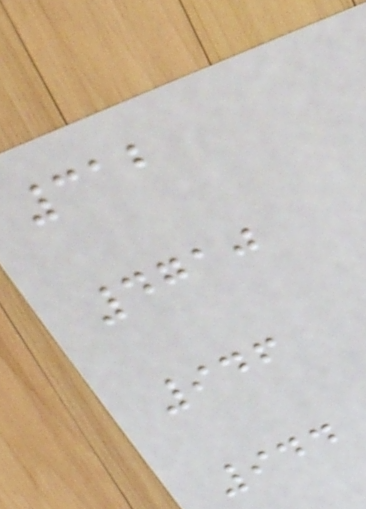312
4710
946
944
